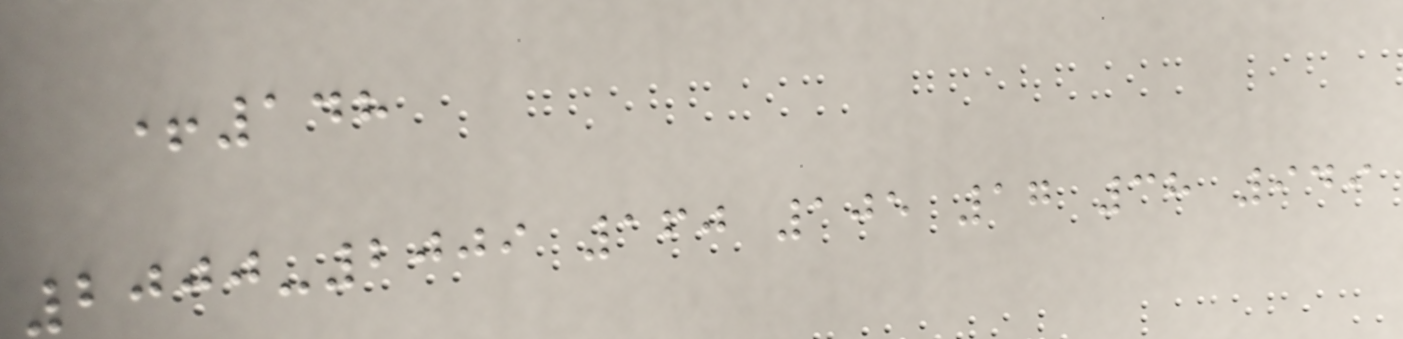+148
2000-2009 160 105 17 38 949
